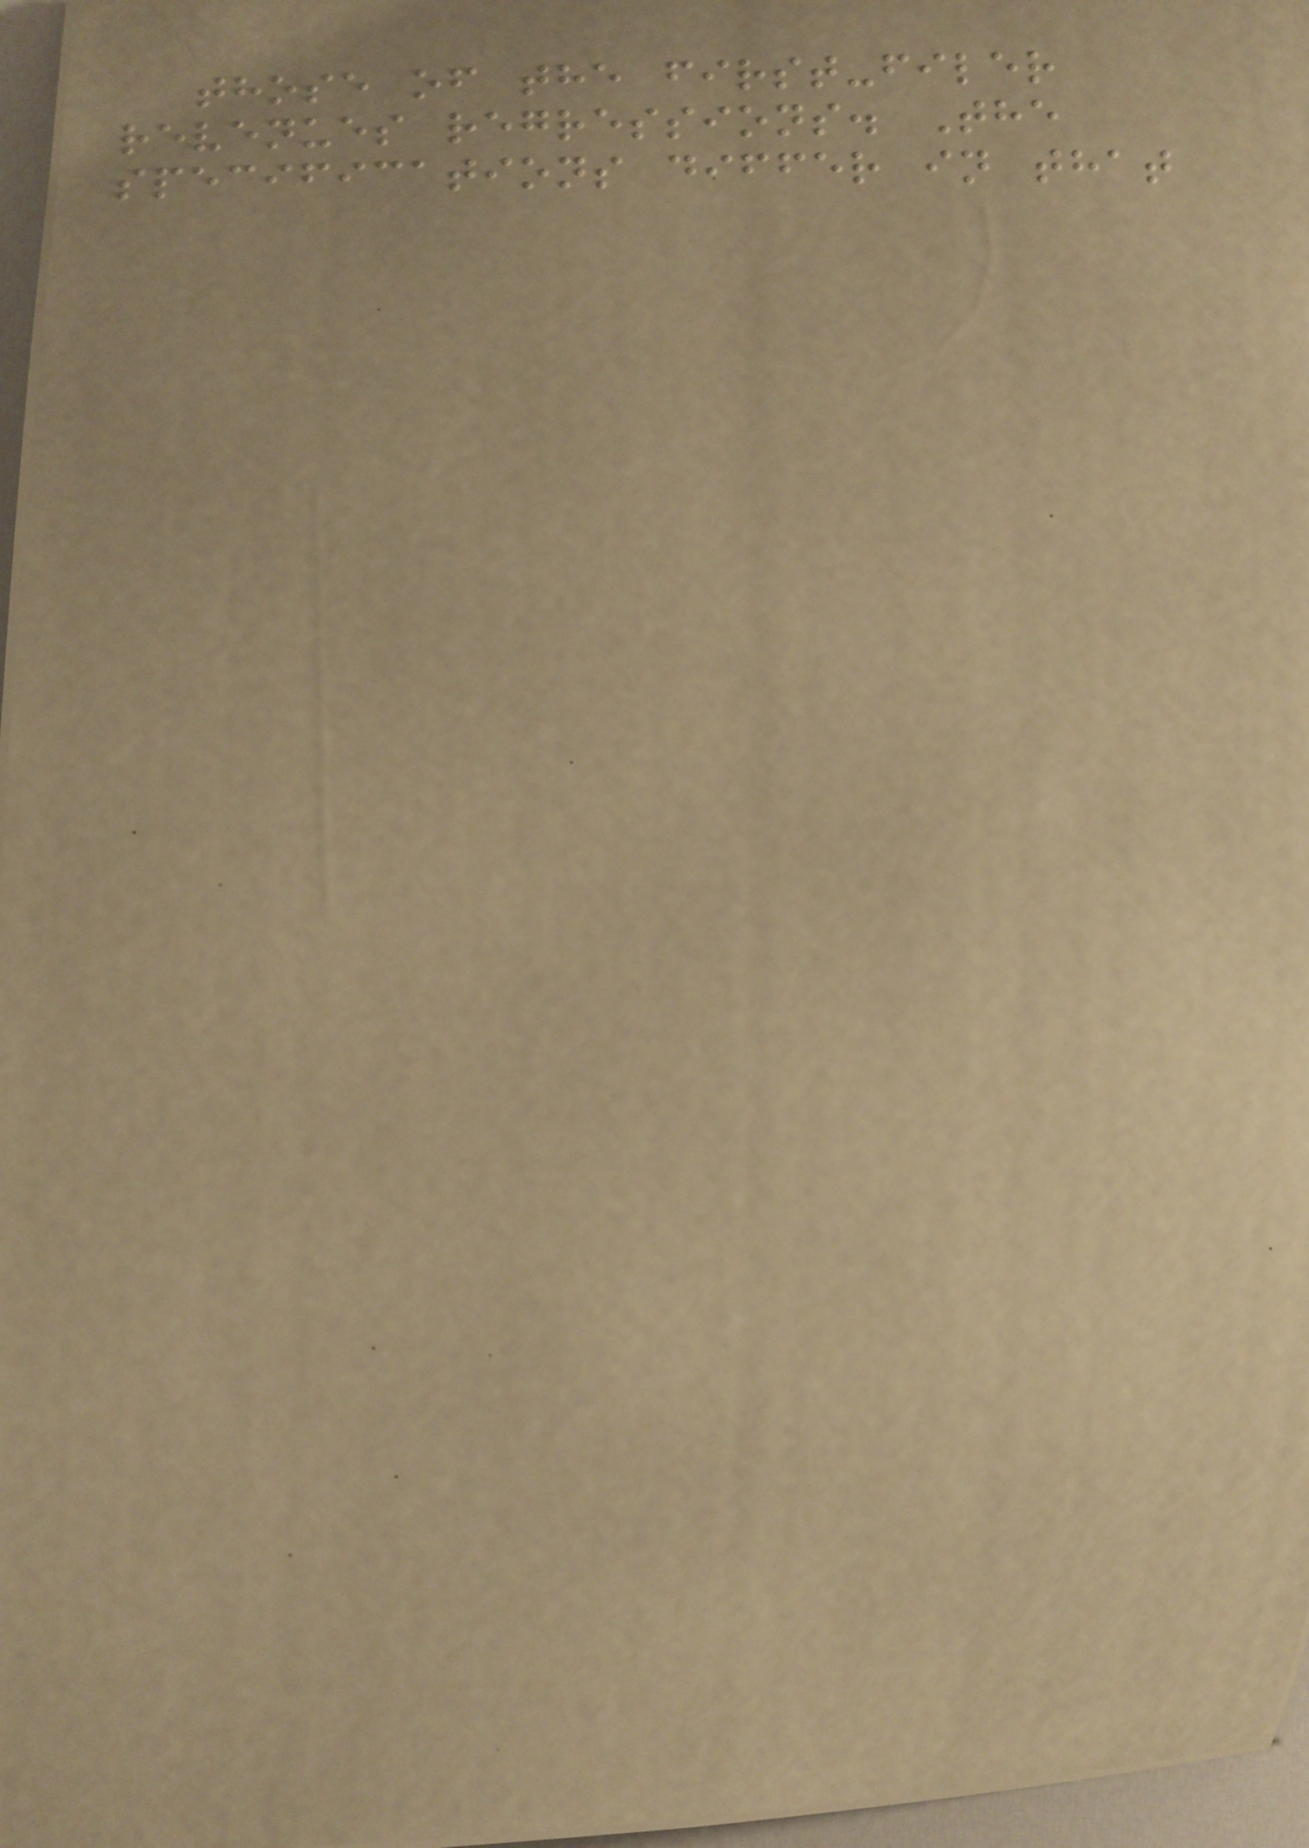those of the first-filer
revenues regressions. The
specifications differ in that
